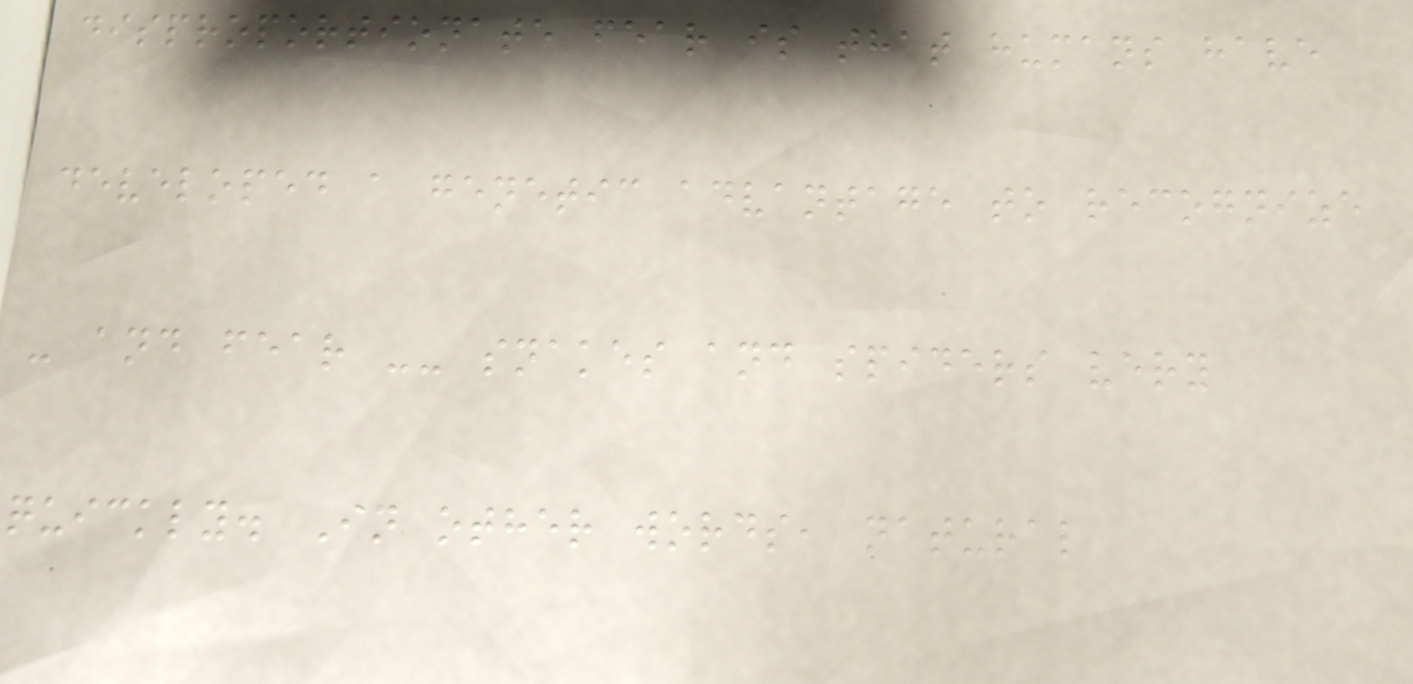disproportionate fear is that humans have
developed a genetic advantage to recognize
- and fear -- snakes and spiders very
quickly. In other words, natural
